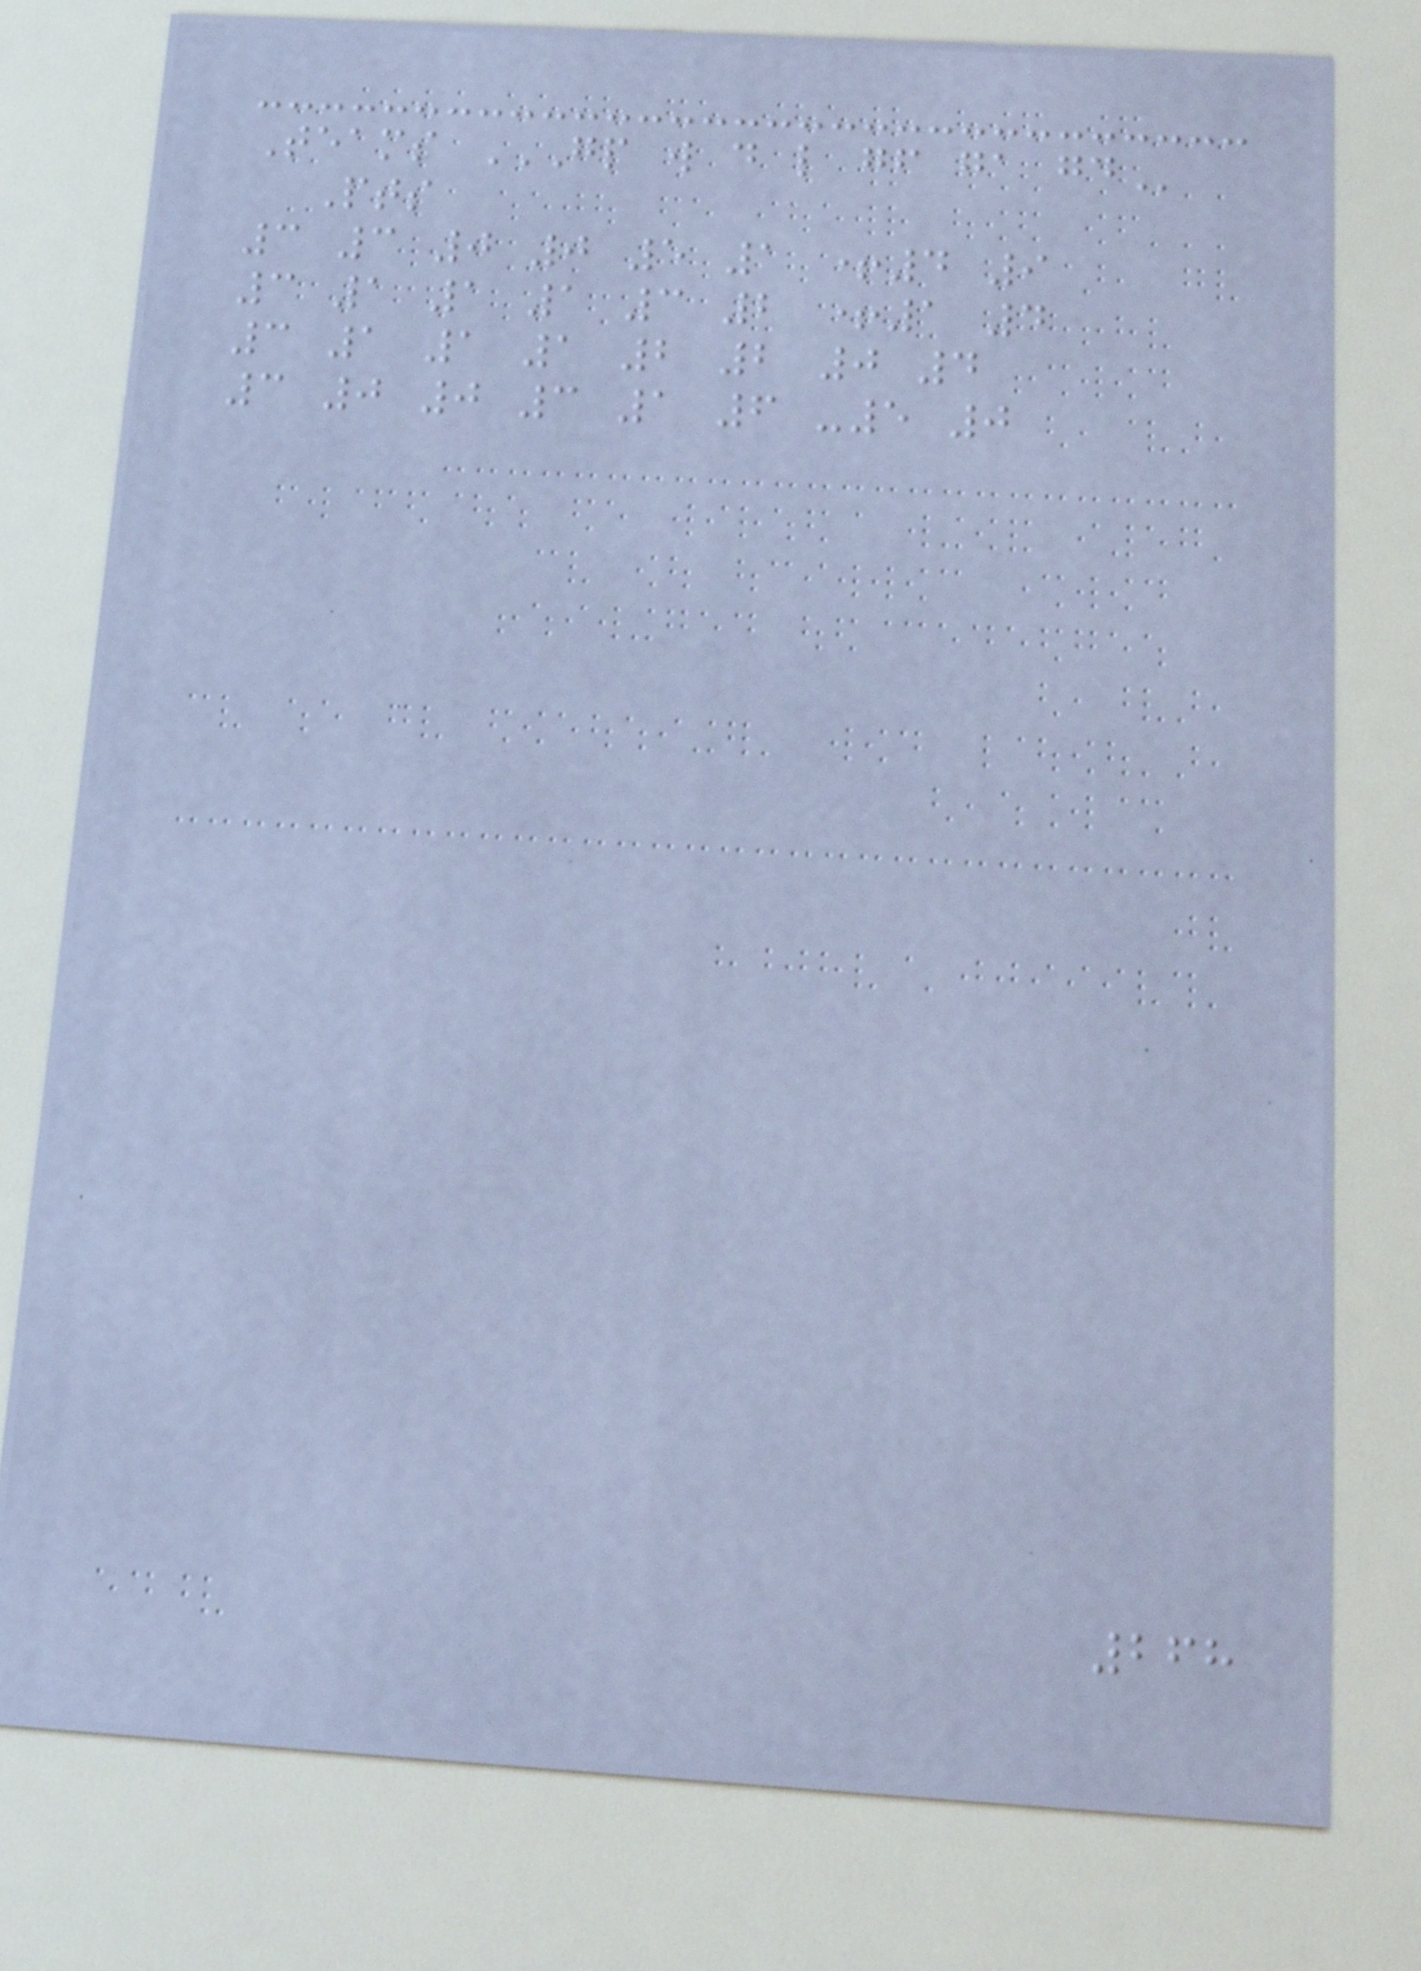Teams GP W D L GF GA GD
Pts
3 3 0 0 5 1 +4 9
3 1 1 1 3 2 +1 4
3 1 1 1 2 2 0 4
3 0 0 3 1 6 -5 0
268
